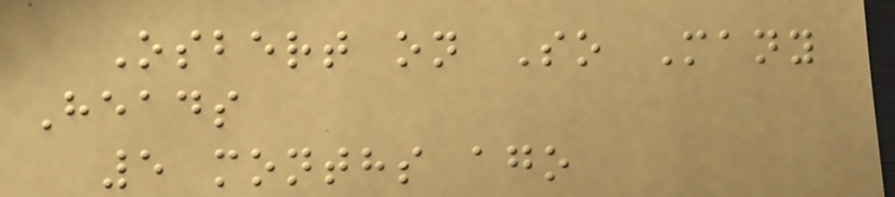Osbert on So Many
Heads
5 months ago
